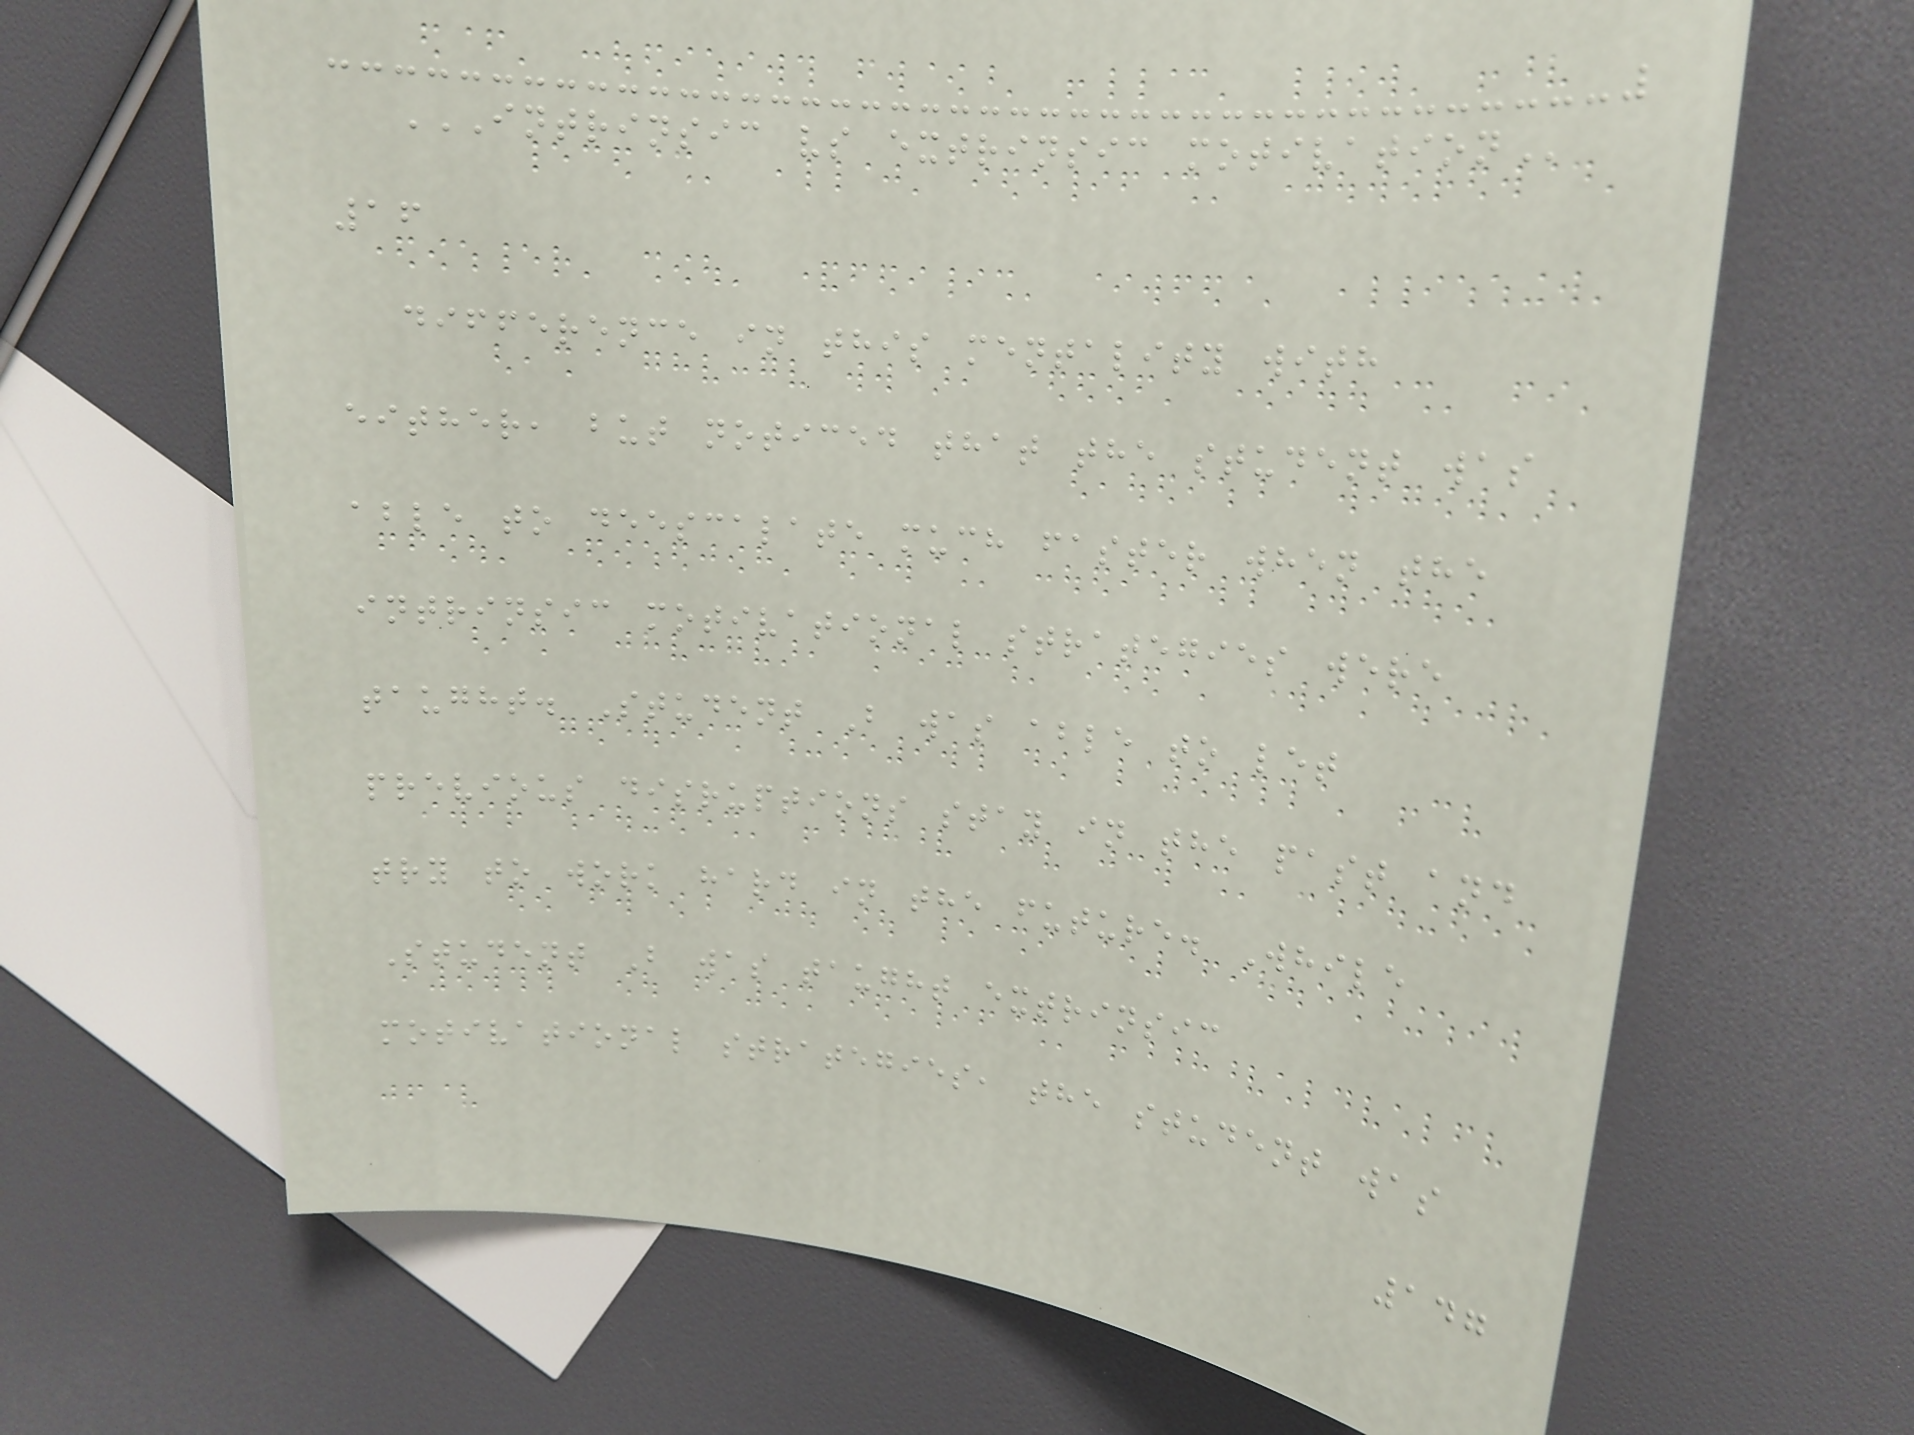INTRINSIC VS EXTRINSIC MOTIVATION
16
difference in this mentality with
either, but noticed that the student was
able to deescalate much faster when the
intrinsic motivational strategies were
taught. Student B was able to let
previous disruptions stay in the past and
try to work hard in the future. While
Student B was taught extrinsic
motivational strategies, the student was
147
